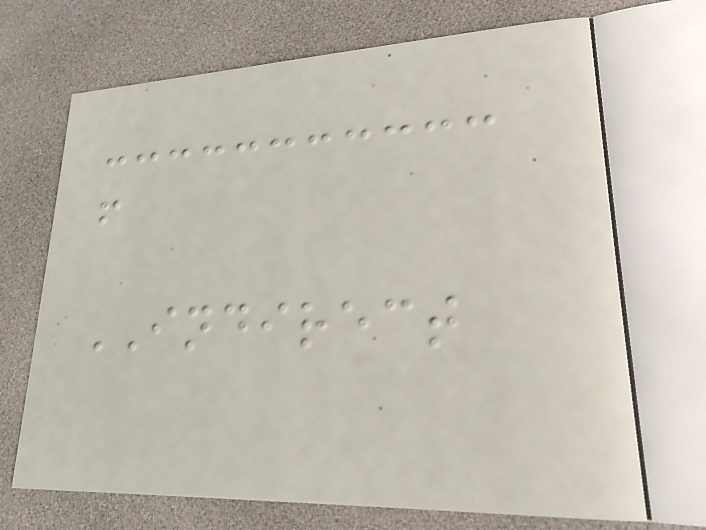!
INDIRECT
